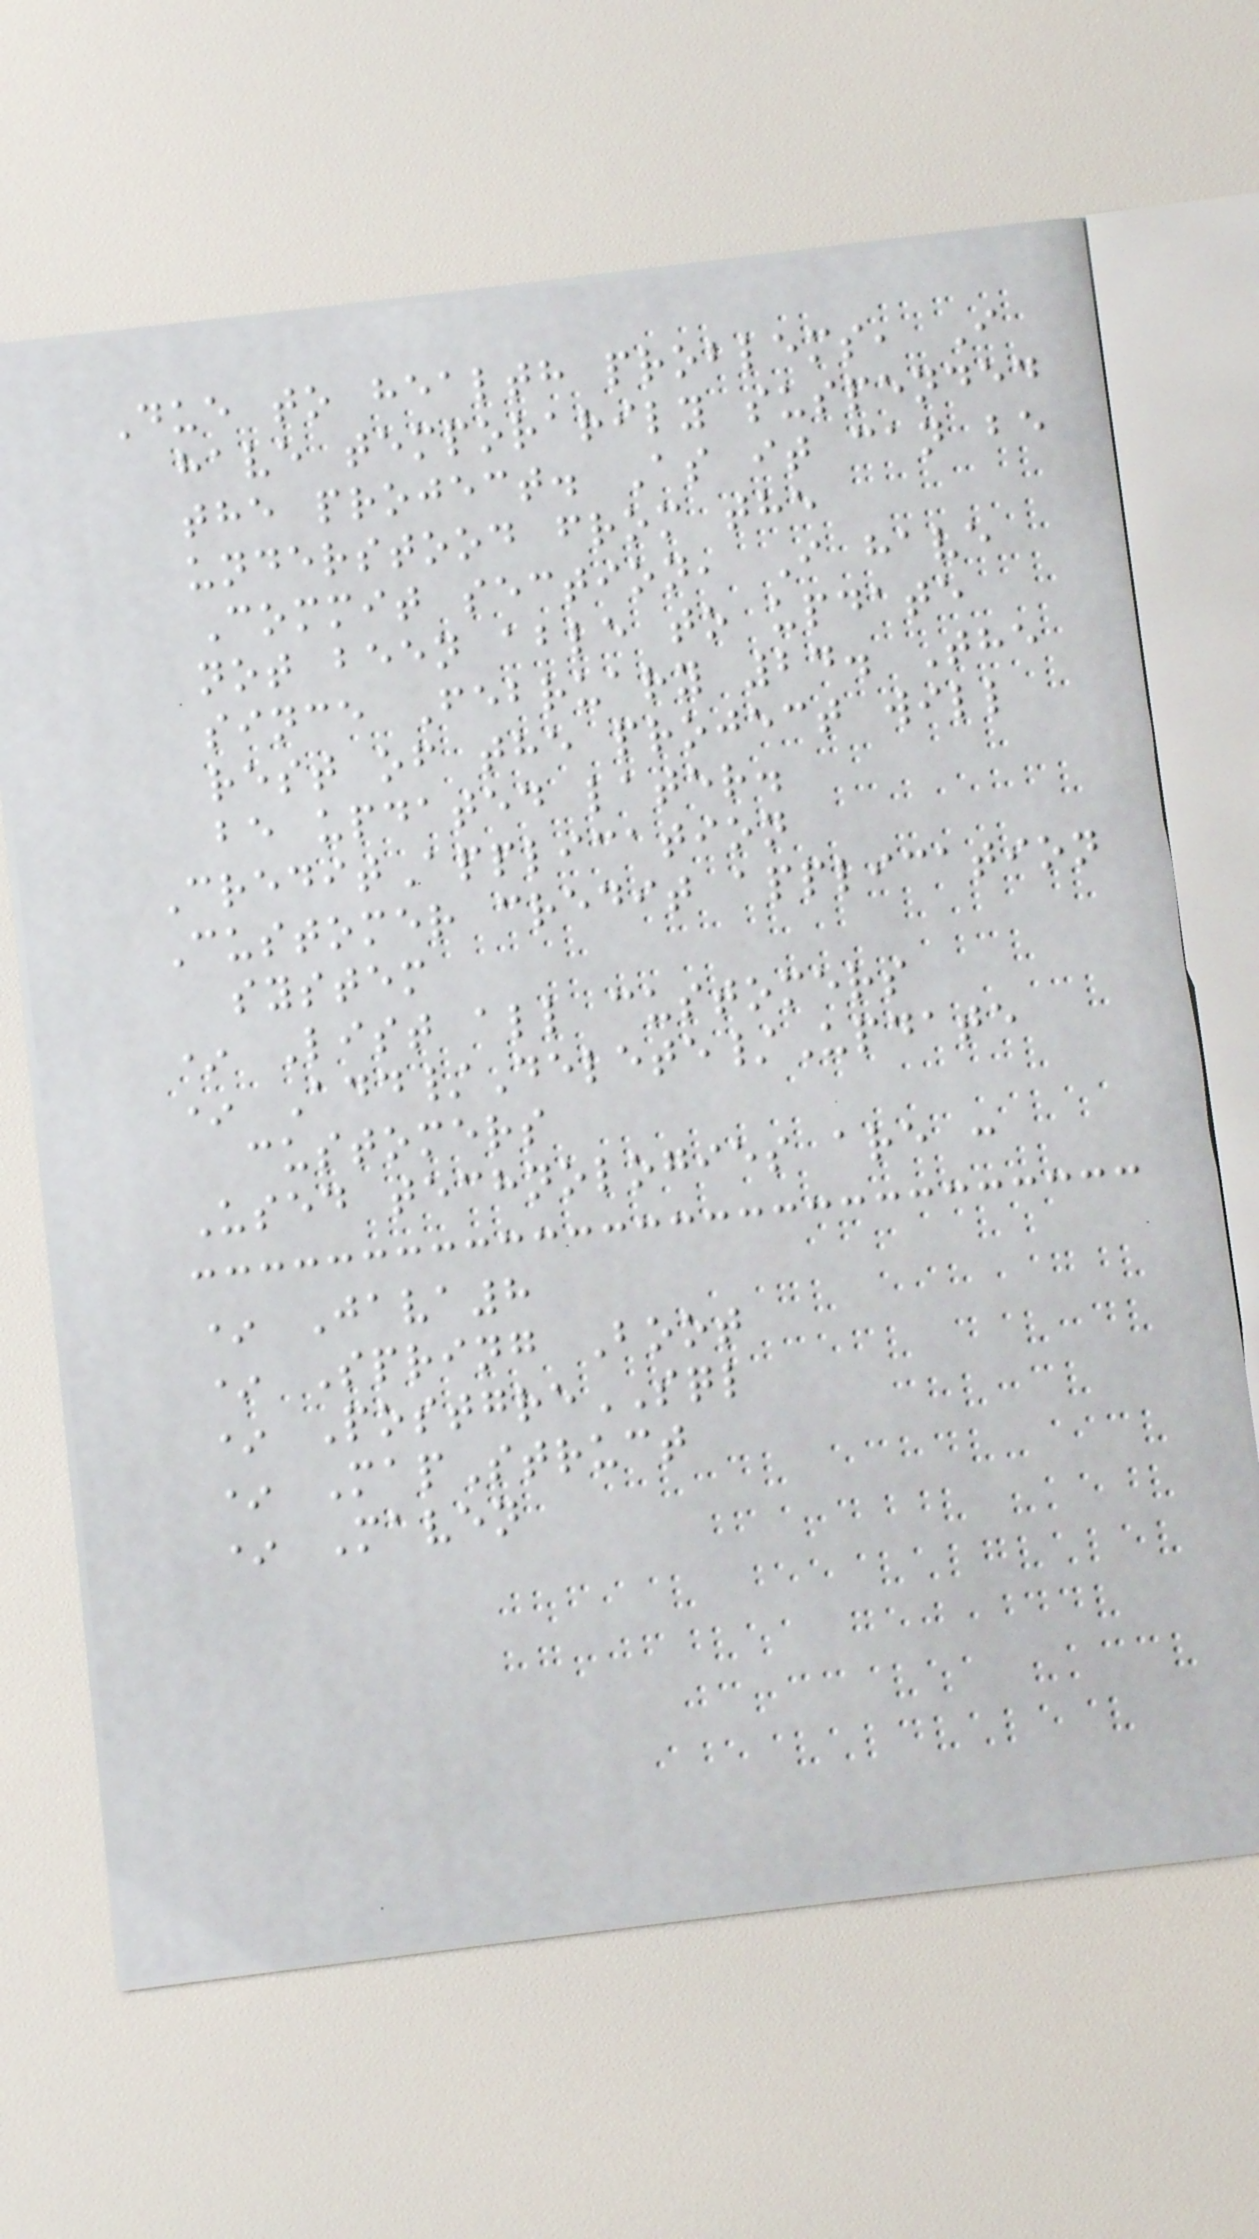Due to health problems, I
have temporarily suspended
the project. As it can be
understood from the
Commit section, I have
not been able to update
since February 24. The
rest of the project will
be updated later.
CreditApplication
Customer credit application
system
* List all customers
* Add/Delete/Update
customers
Used technologies are :
* Java8
* Spring Boot
* PostgreSQL
* MapStruct
* Maven
